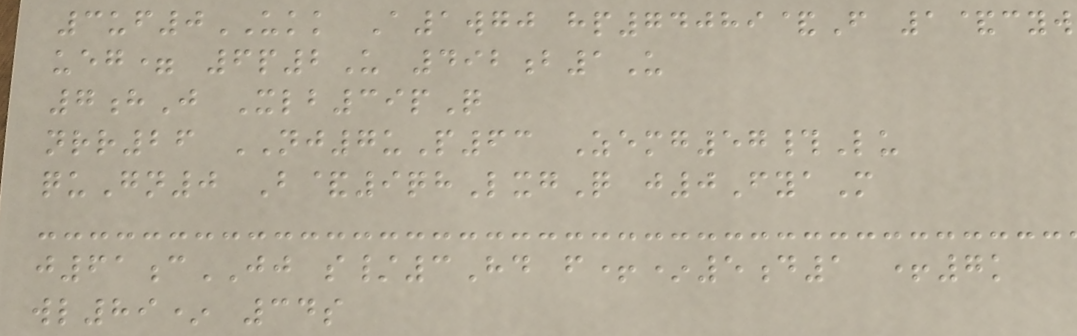3uf0UKK A1wgj hp74089&F 1&cyw
ueg= 6p2U 492b1U
7hJ Xlb39pQ
nrr26 NJ7uP63 Zemg57#Lu
quGn0 B&9qhLxgQ j0FyaM
j61cJJ s/3Hd f+*5d1 +7k
wl89* 34s
